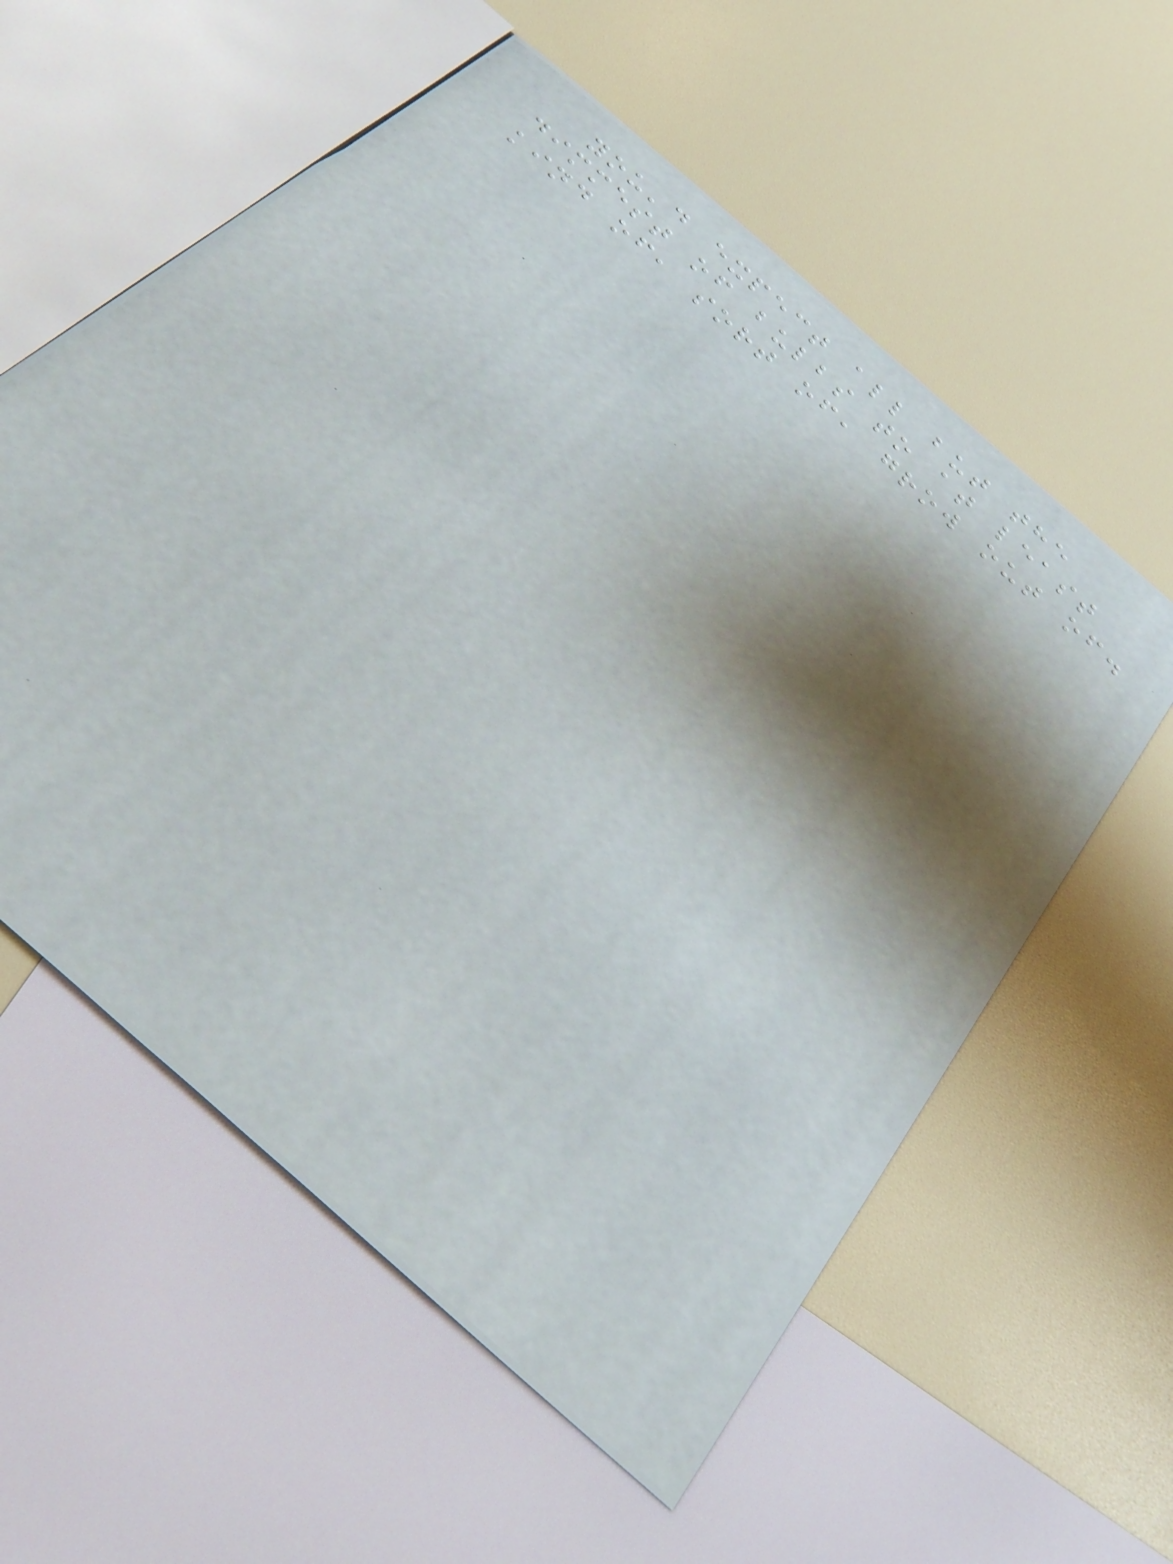you'd expect all but the
dimmest of bulbs to at least
kind of, sort of, grow out of.
